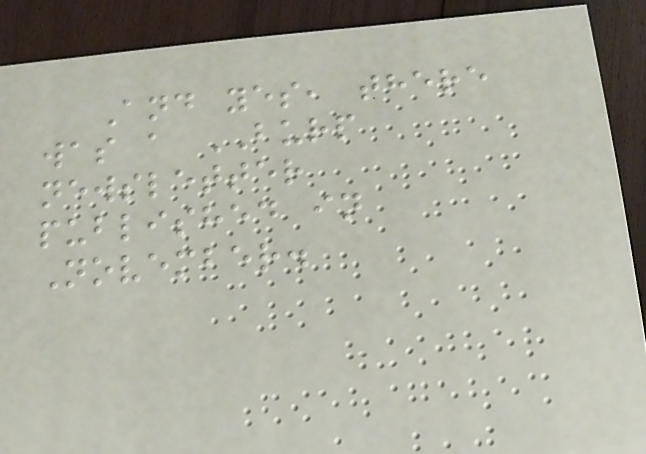And yes, there
was a BURP
newsletter
published in
November.
